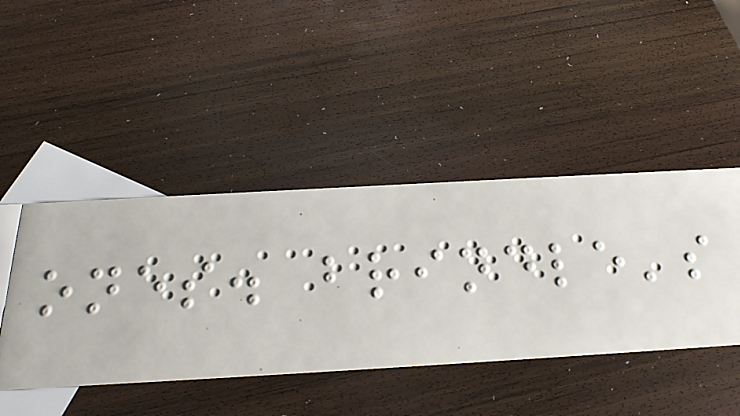ones. brindle's
